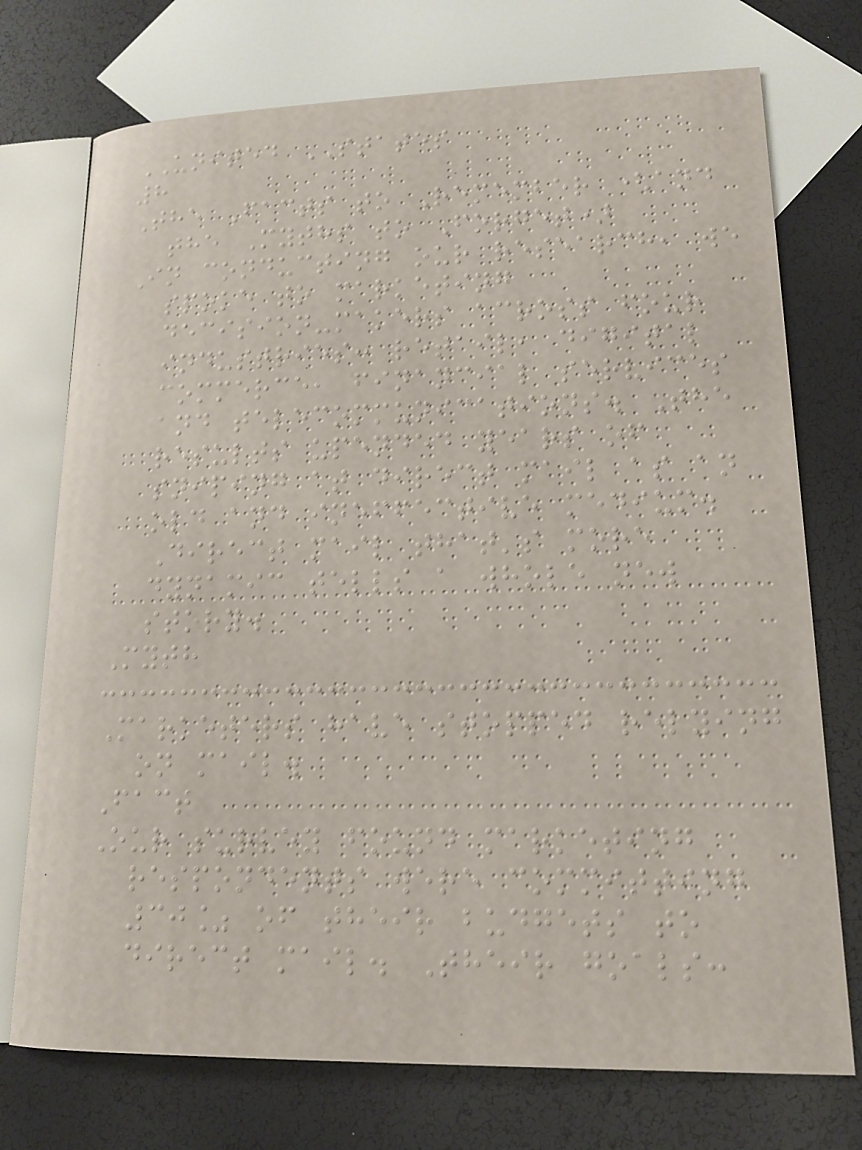UNITED STATES
8
The Facts to Remember (and
the Myths to Forget)
In conducting our research, we
spoke to marketing
decision-makers across four
industries: retail, digital
commerce, financial services
and telecommunications. The
results upended years of
sniping at direct mail as an
old and ineffective medium.
Direct mail that's more
dynamic tells a whole new
story.
Myth
Marketers have stopped relying
on mail.
Fact
Our survey found marketing
respondents were committing
30% of their budgets to
direct mail. Their goals:
